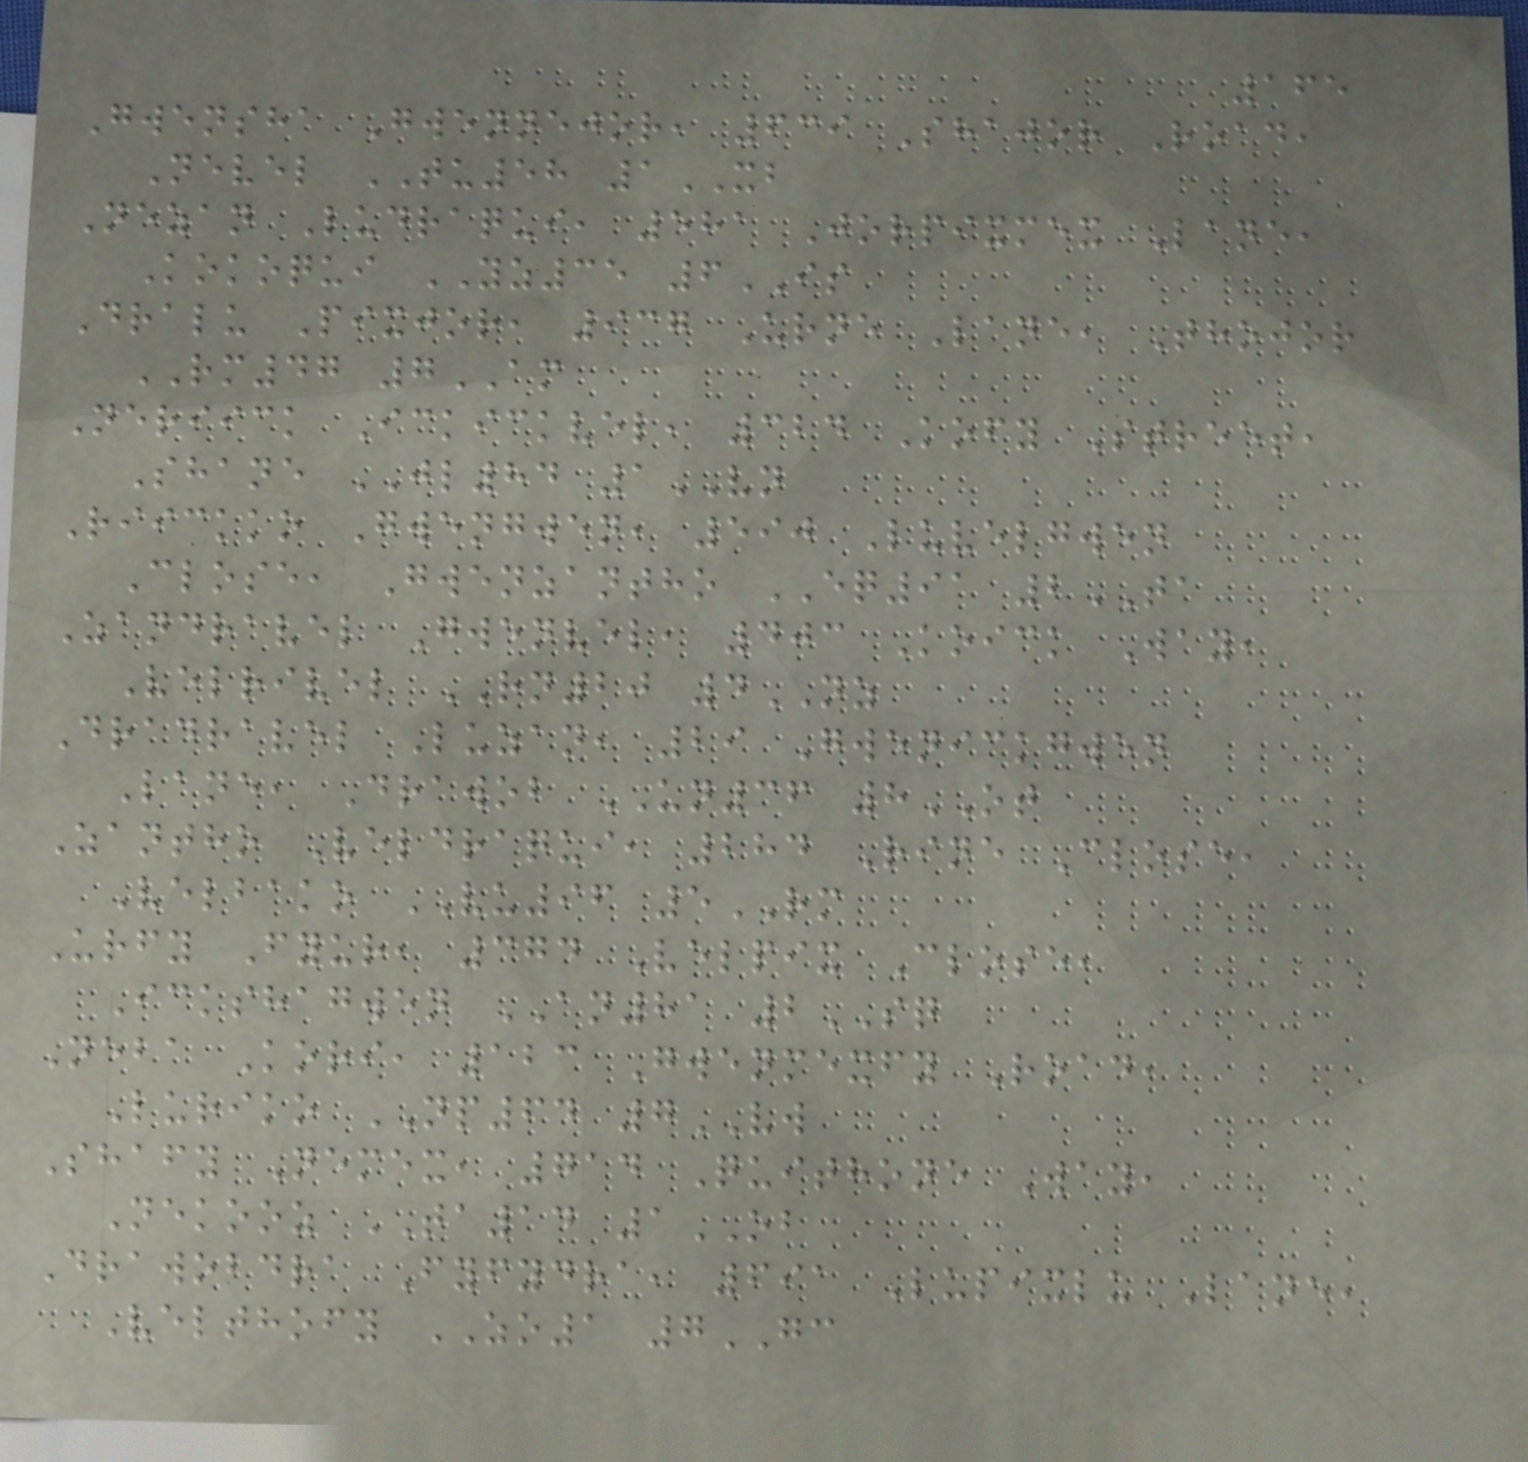165
Gwensha Gwennejor, 639 Shajor Road,
Nevel TU58 1XB
Nezan Ludraqui, 581 Jorpixmex Lane,
Kokoqui YZ35 6IS
Dralu Pixjor, 937 Urne Lane, Thojor
RM47 7AM
Neriick Ickickvel, 324 Kofy Street,
Shane JL84 1VN
Riickko Gwengwen, 590 Luvelgwen
Close, Gwenzantho EQ91 2TA
Zandravel Gwenvel, 403 Koick Way,
Velrivel RN20 4NZ
Dradravel Luzan, 29 Gwenickgwen
Lane, Drawob UN36 8OT
Zantho Veldraqui, 284 Rine Close,
Velbako VU96 5RM
Urfy Fyur, 374 Velpix Close,
Ickshagwen AN81 2SQ
Neba Kori, 123 Gwenmexfy Road,
Luriko NP64 7VW
Shafy Nemex, 714 Quithone Way,
Nekooz TA14 1OB
Drawobdra Fyfydra, 691 Lupixlu Lane,
Velthofy ZO1 7GC
